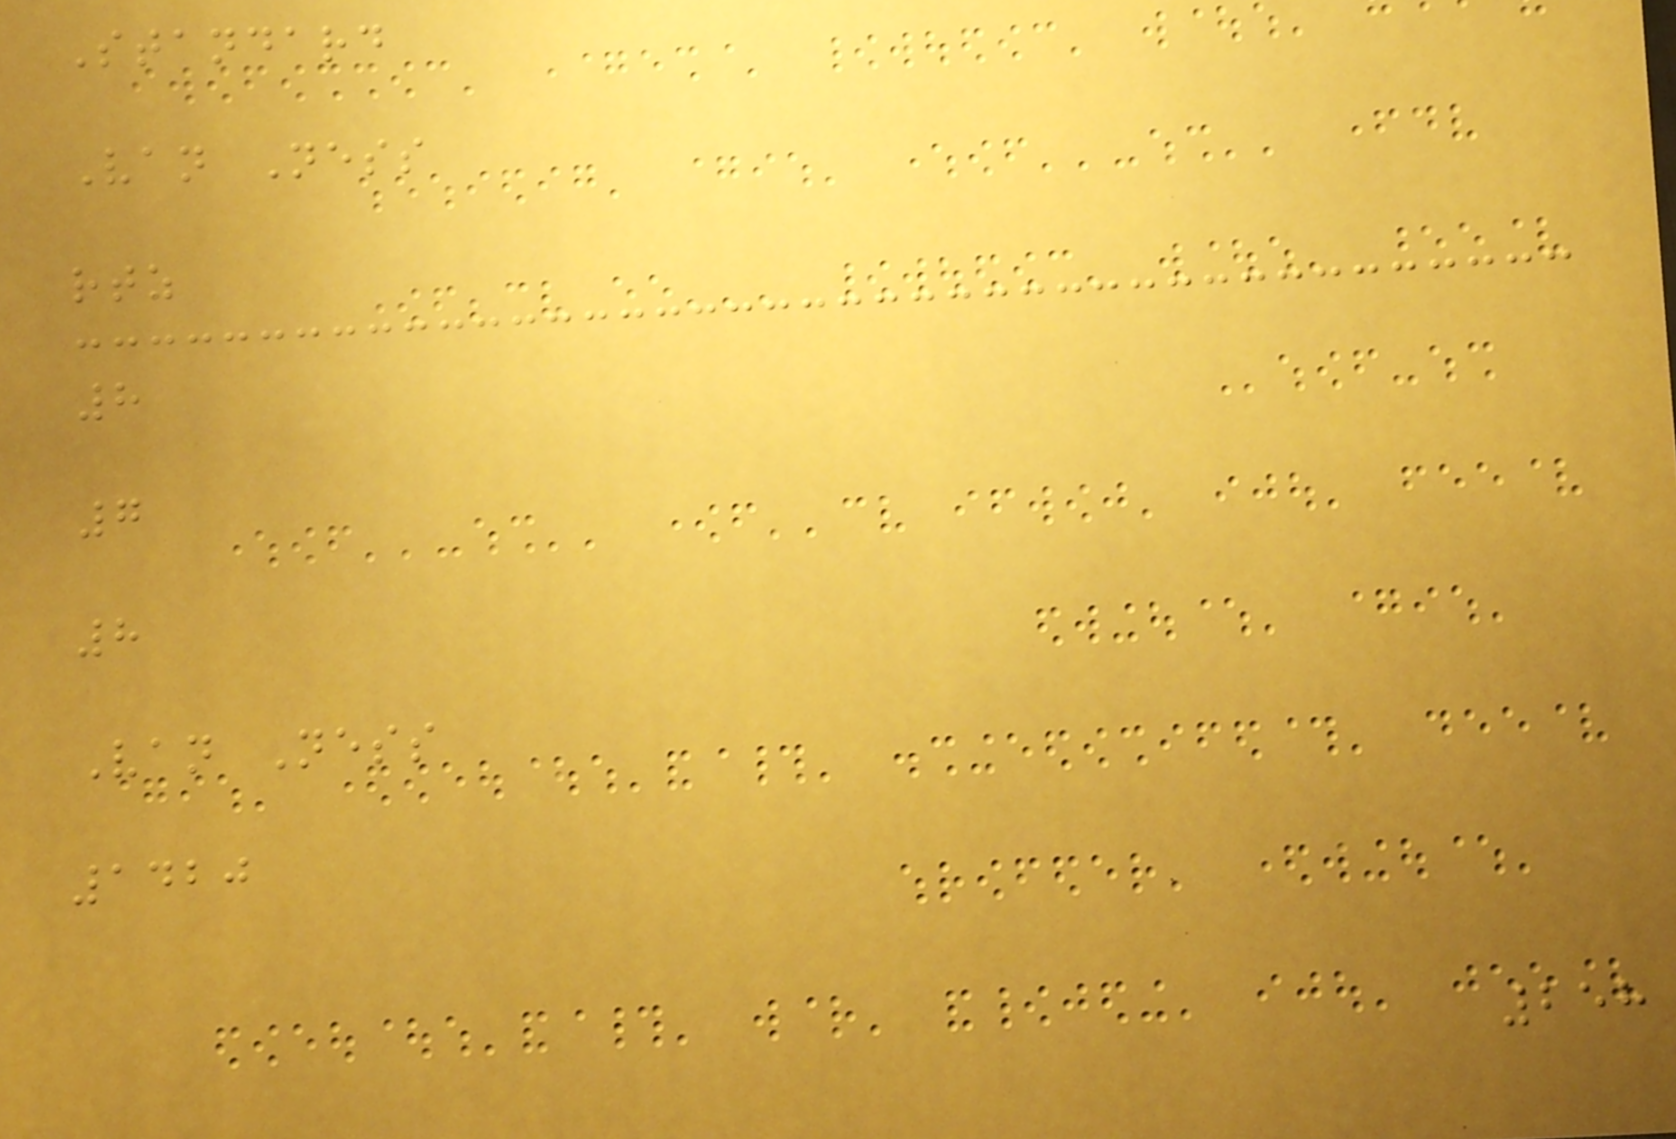Standard
Van Ness
rtz
8
7
8
Van Ness
1420
258
